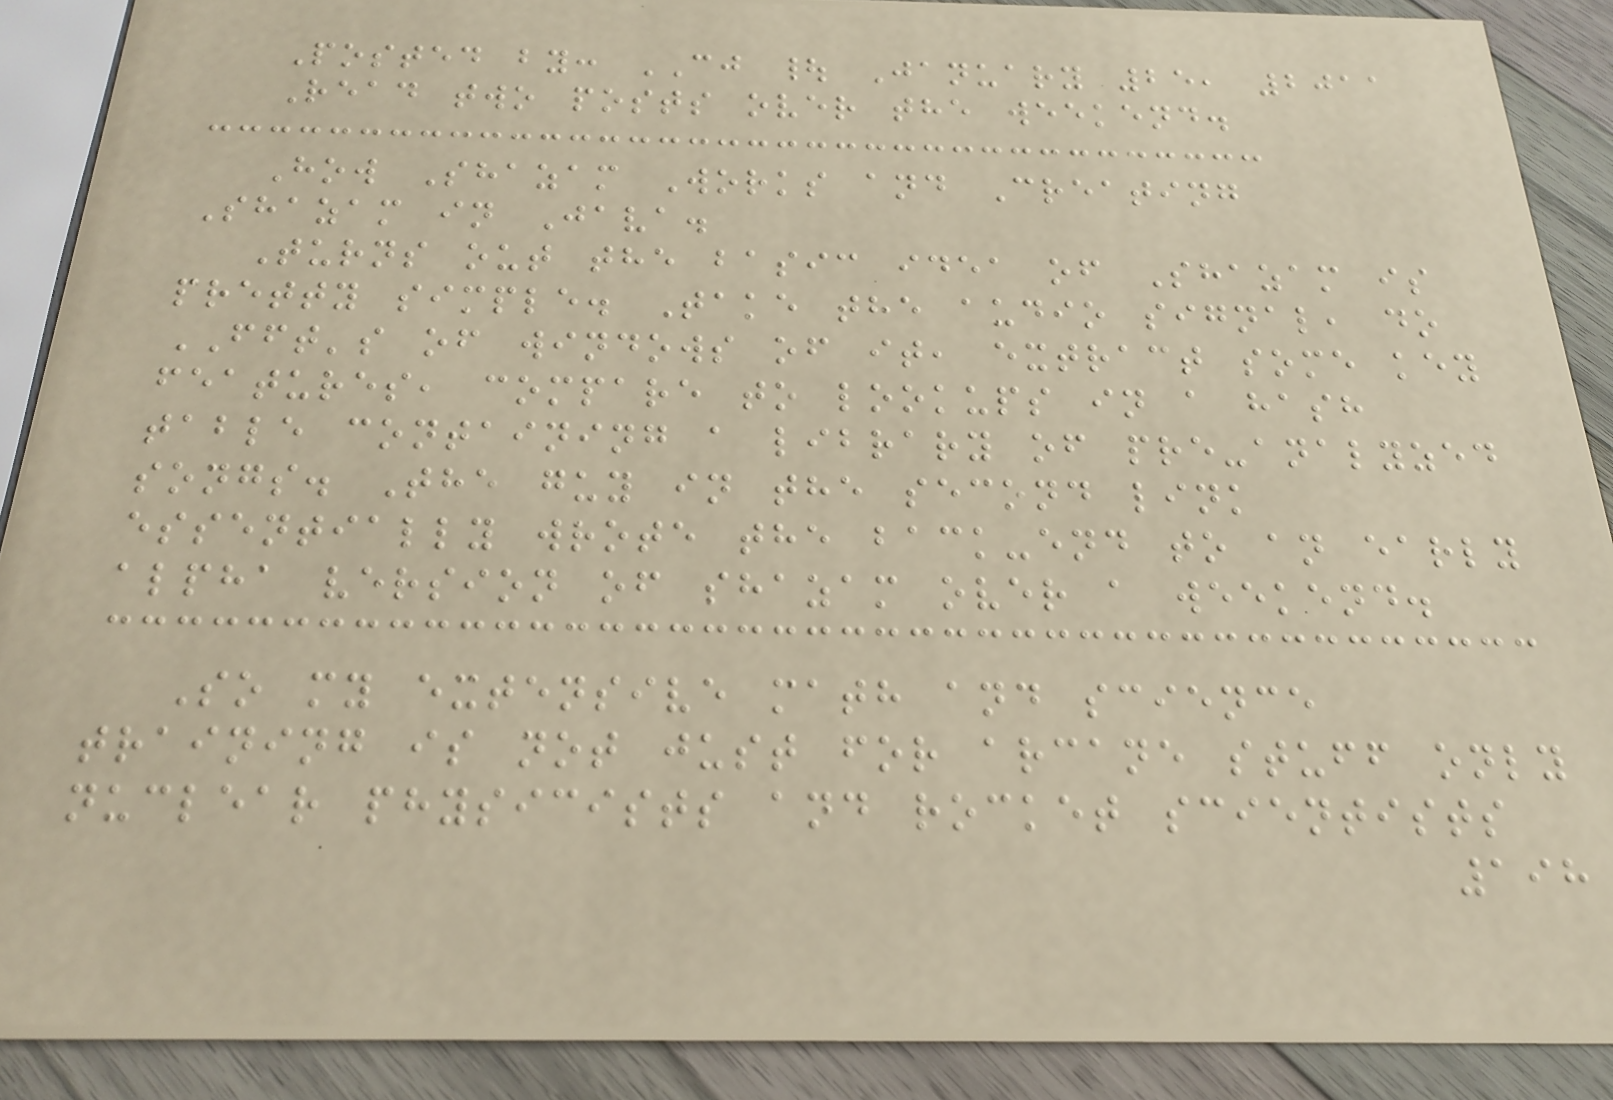Posted by: CJ | January 25, 2011
Read two posts over the weekend.
How Shazam Works and Creating
Shazam in Java.
Turns out the basic idea of Shazam is
pretty simple. Take the audio signal, do
FFT's of windows of it, extract some key
features, compare to lookups in a hash
table containing a library of pre-analyzed
songs. The guy in the second link
essentially wrote the back-end to an early
alpha version of shazam over a weekend.
So my extensive math and science
training is not just for arcane stuff only
nuclear physicists and rocket scientists
198
